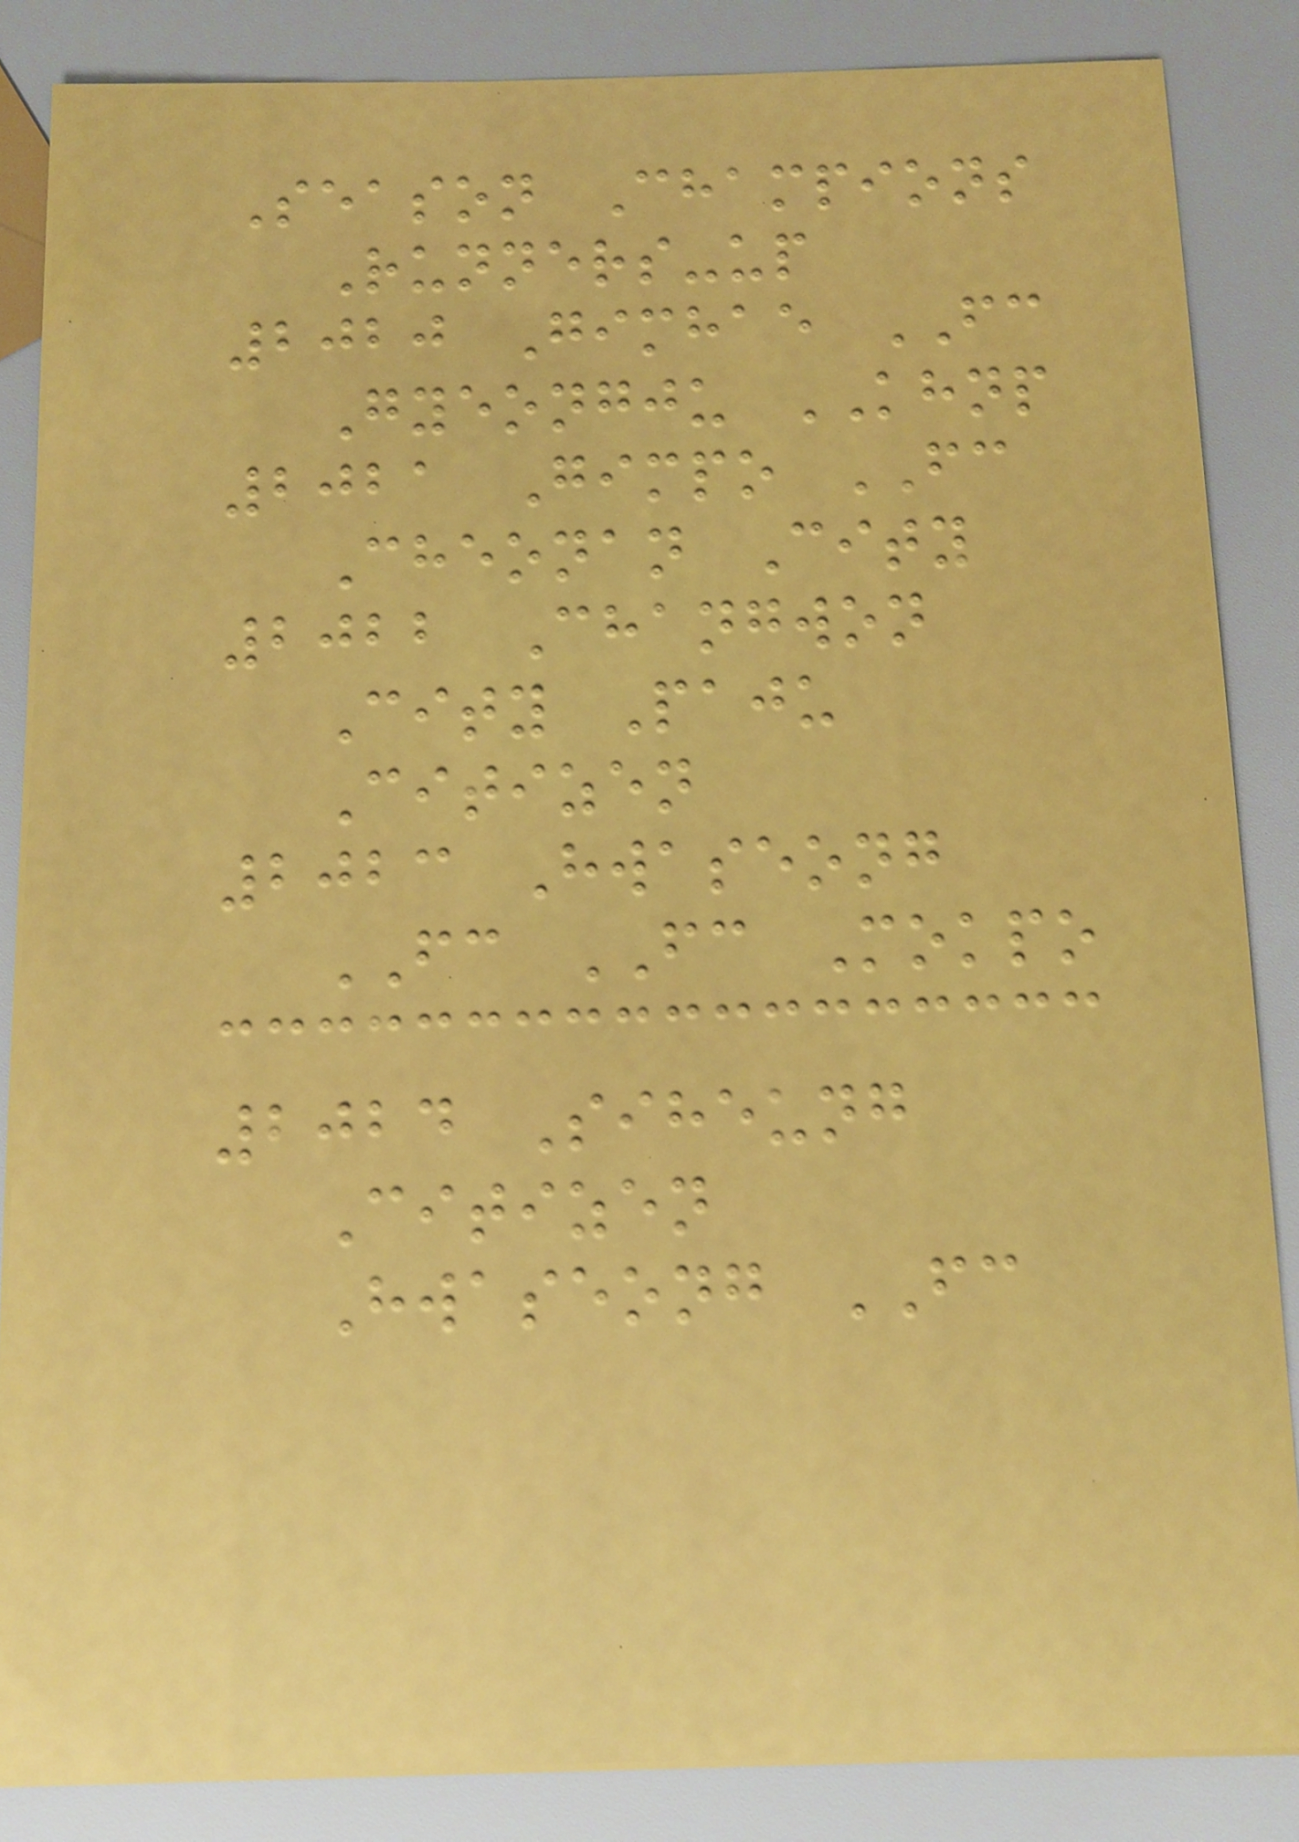Season Champions
Runners-up
2020 Gimhae FC
Gyeongju KHNP
2021 Gimpo FC
Cheonan City
2022 Changwon
City Paju
Citizen
2023 Hwaseong
FC FC Mokpo
2024 Siheung
Citizen
Hwaseong FC
